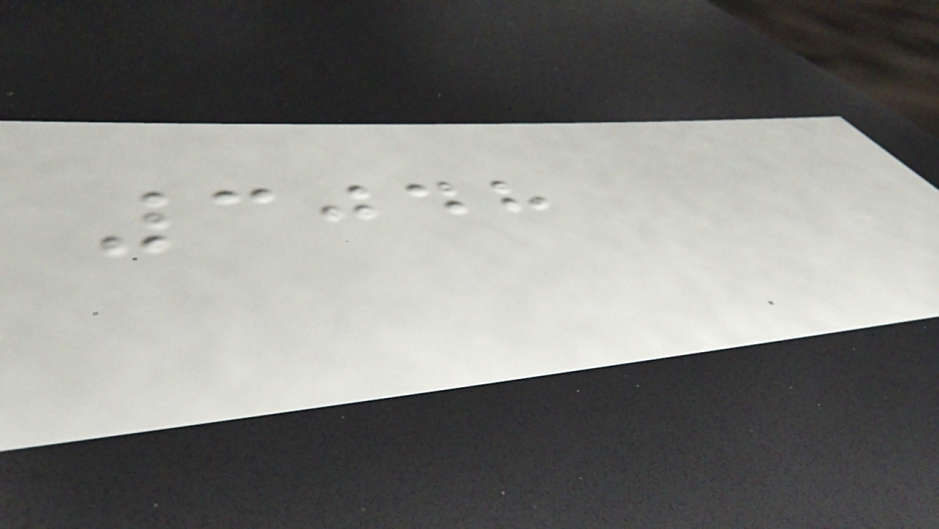3048
